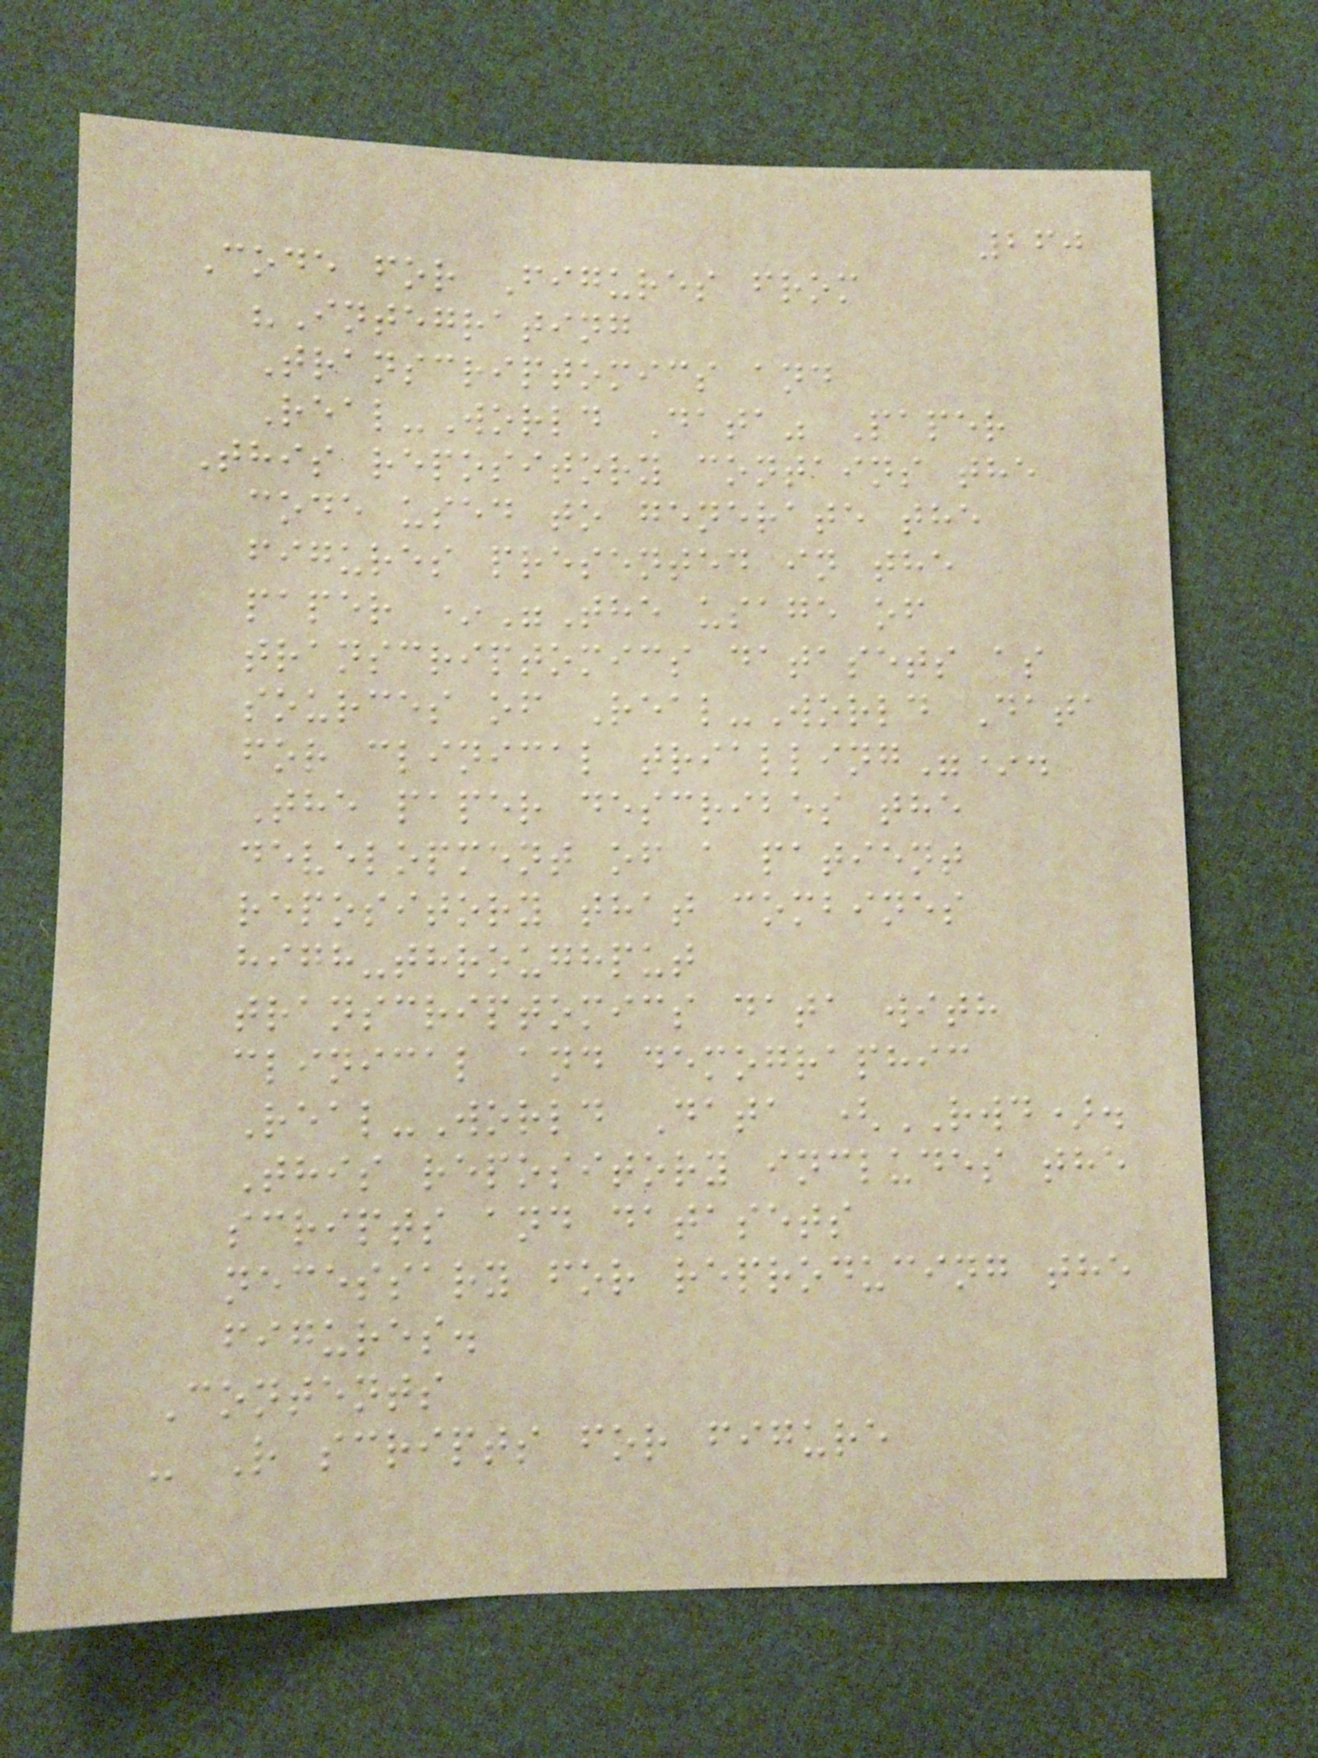260
Code for Figures from
"Integrating
Transcriptomics and
Real-World Data" Paper
This repository contains the
code used to generate the
figures presented in the
paper *"The usage of
transcriptomics datasets as
sources of Real-World Data
for clinical trialling"*.
The paper describes the
development of a patient
repository that combines
high-throughput
transcriptomics data with
clinical and demographic
Real-World Data (RWD).
This repository includes the
scripts and datasets
necessary for reproducing the
figures.
Contents
- R scripts for figure
